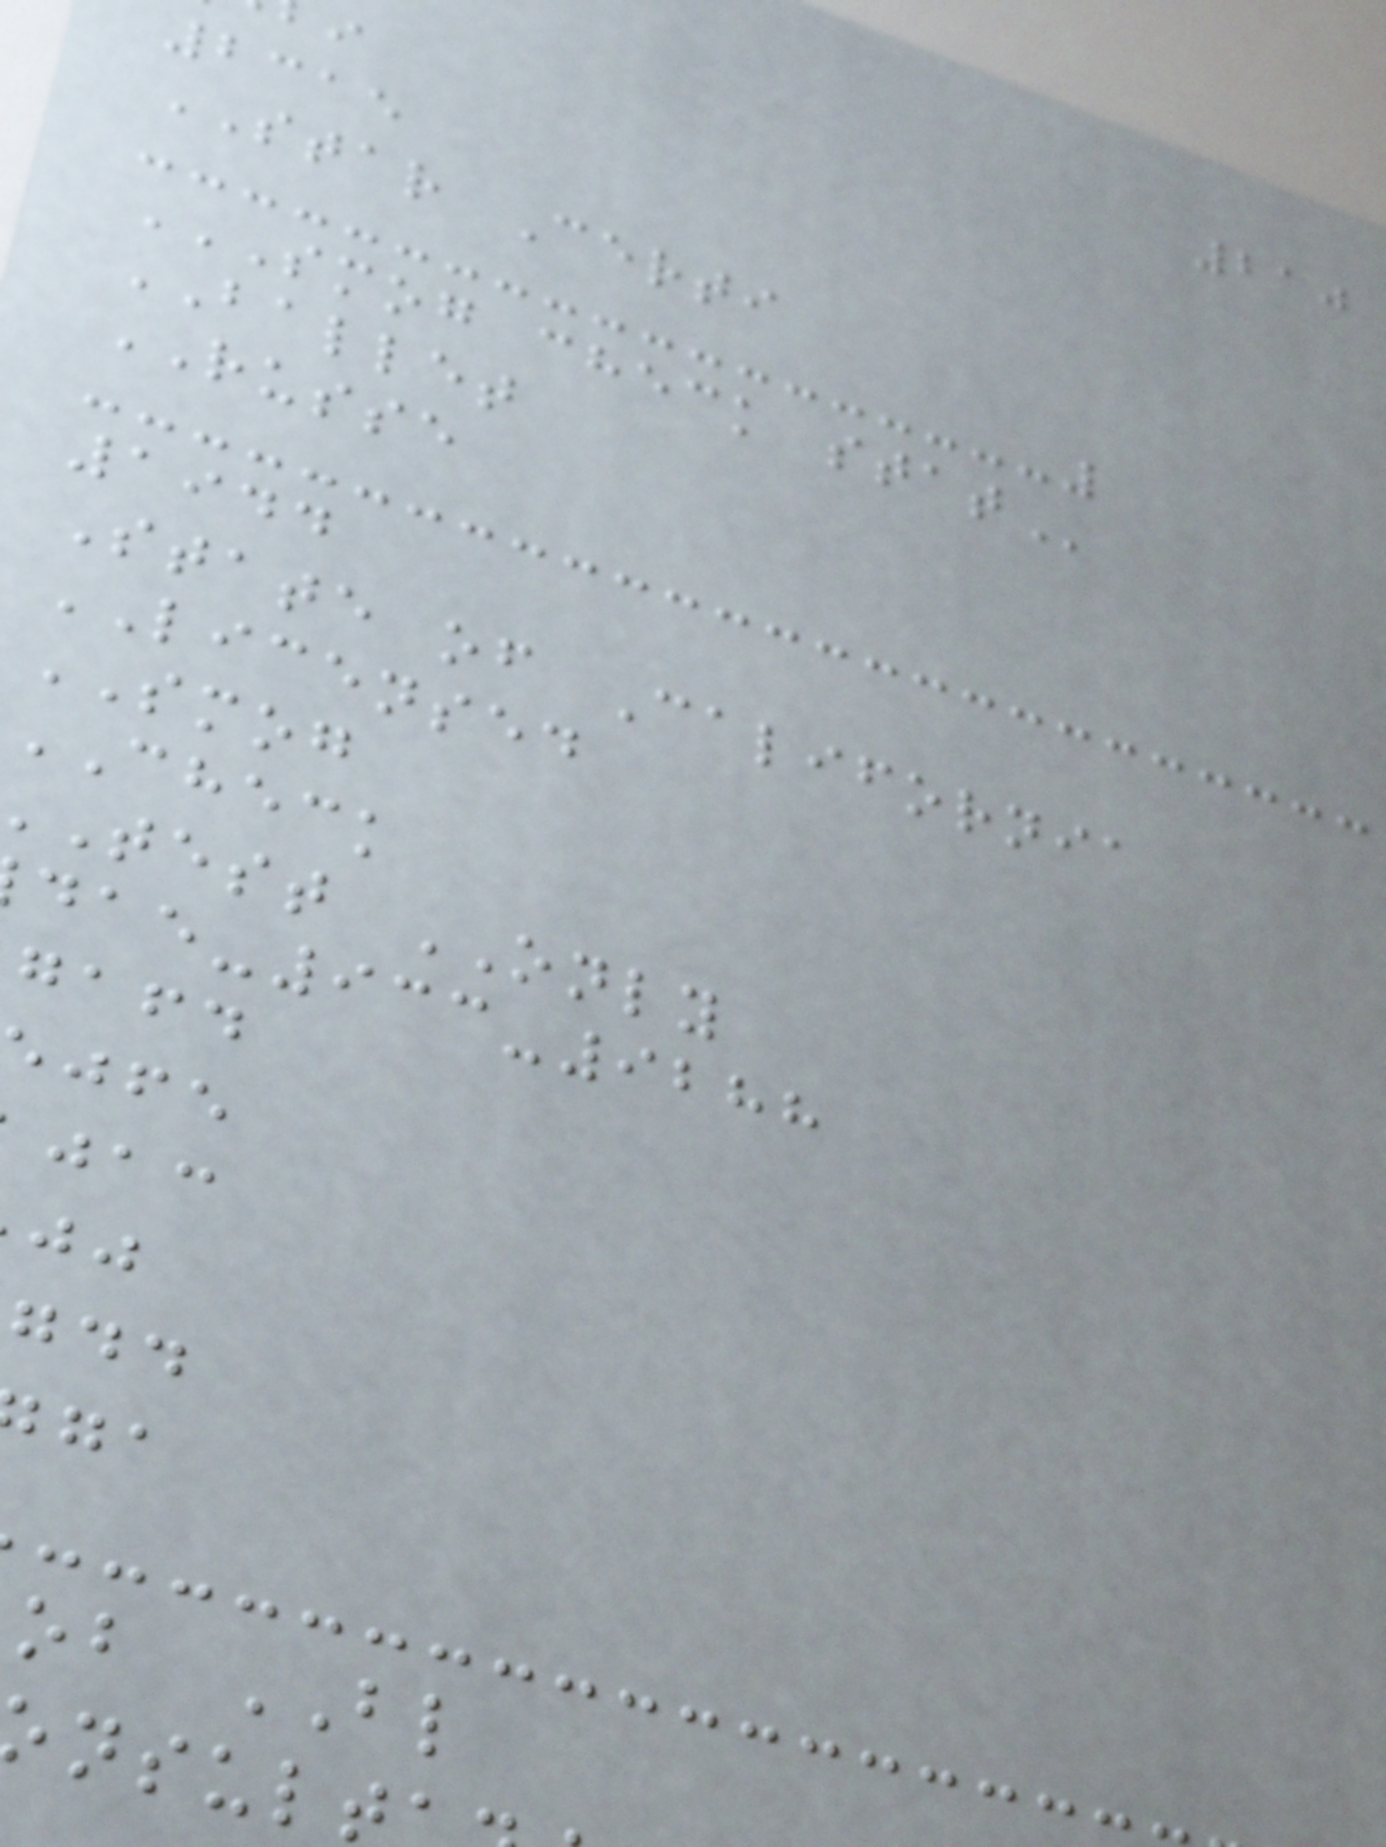210
2315
STAR Certi
SMOG CHECK STAT
BALLET
RUSSE
1944
State of California
LICENSED
SMOG
CHECK
test ONLY
-933-9288
gafd
ob BL
